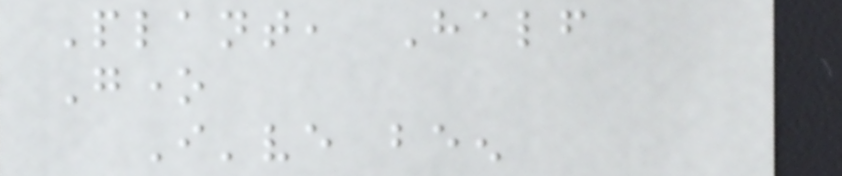Plant, Half
Gone
I've been
